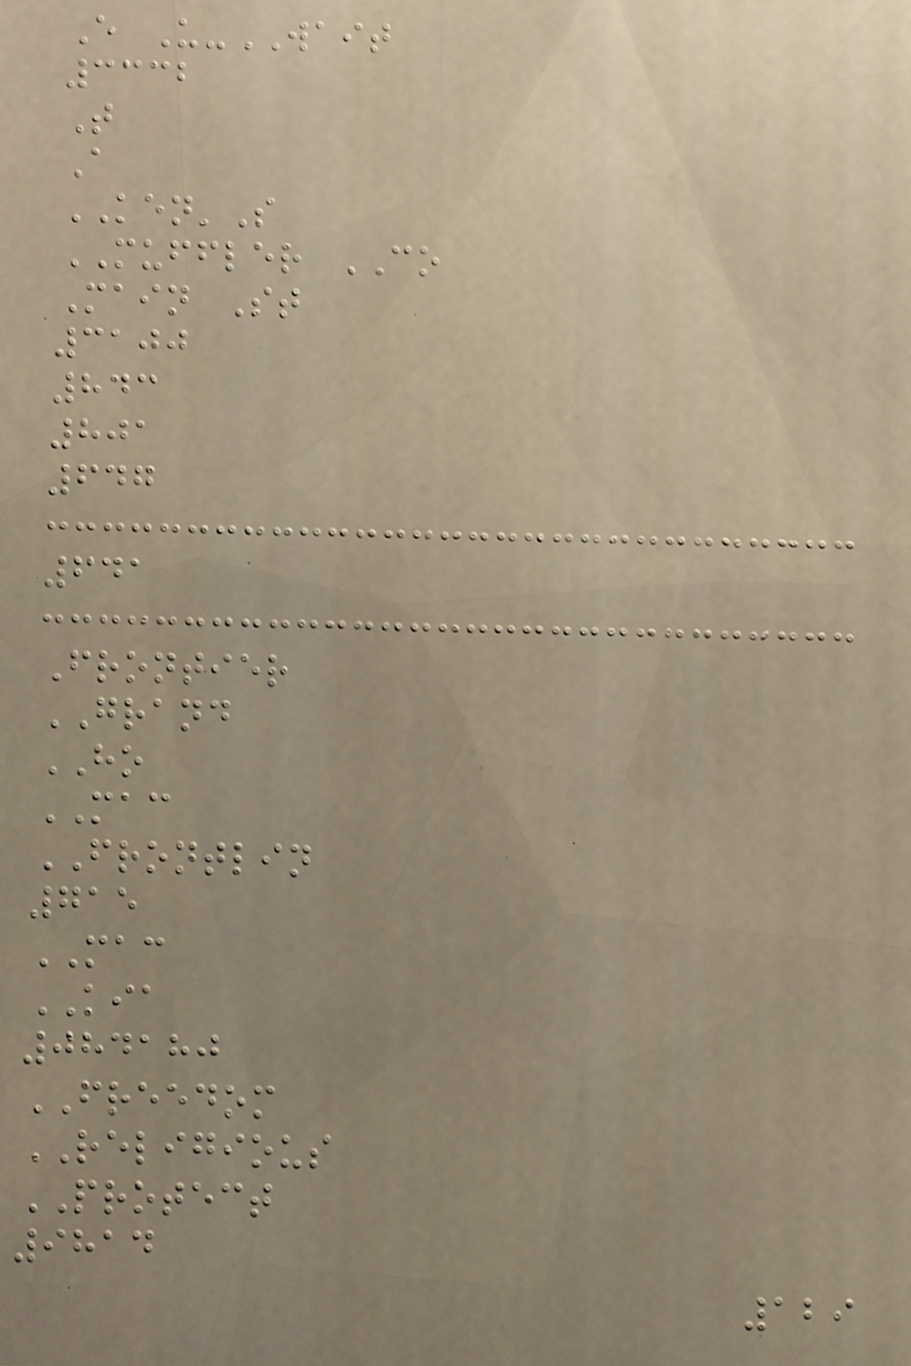E U-WAIT
3332
T
A
KEN'S
MUFFLER CO
Main St
3100
843
801
647
641
Frontier
GRAND
HO
MAC
FRONTLIN
715
MAC
KIA
084180
FREEDOM
RELIGIOUS
PROTECT
9814
129
